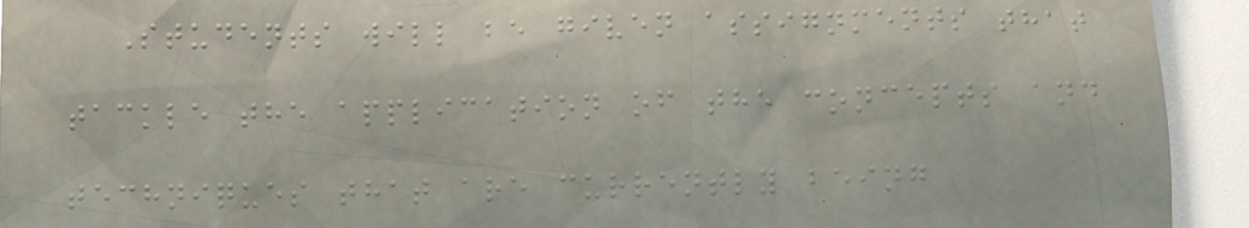Students will be given assignments that
tackle the application of the concepts and
techniques that are currently being
